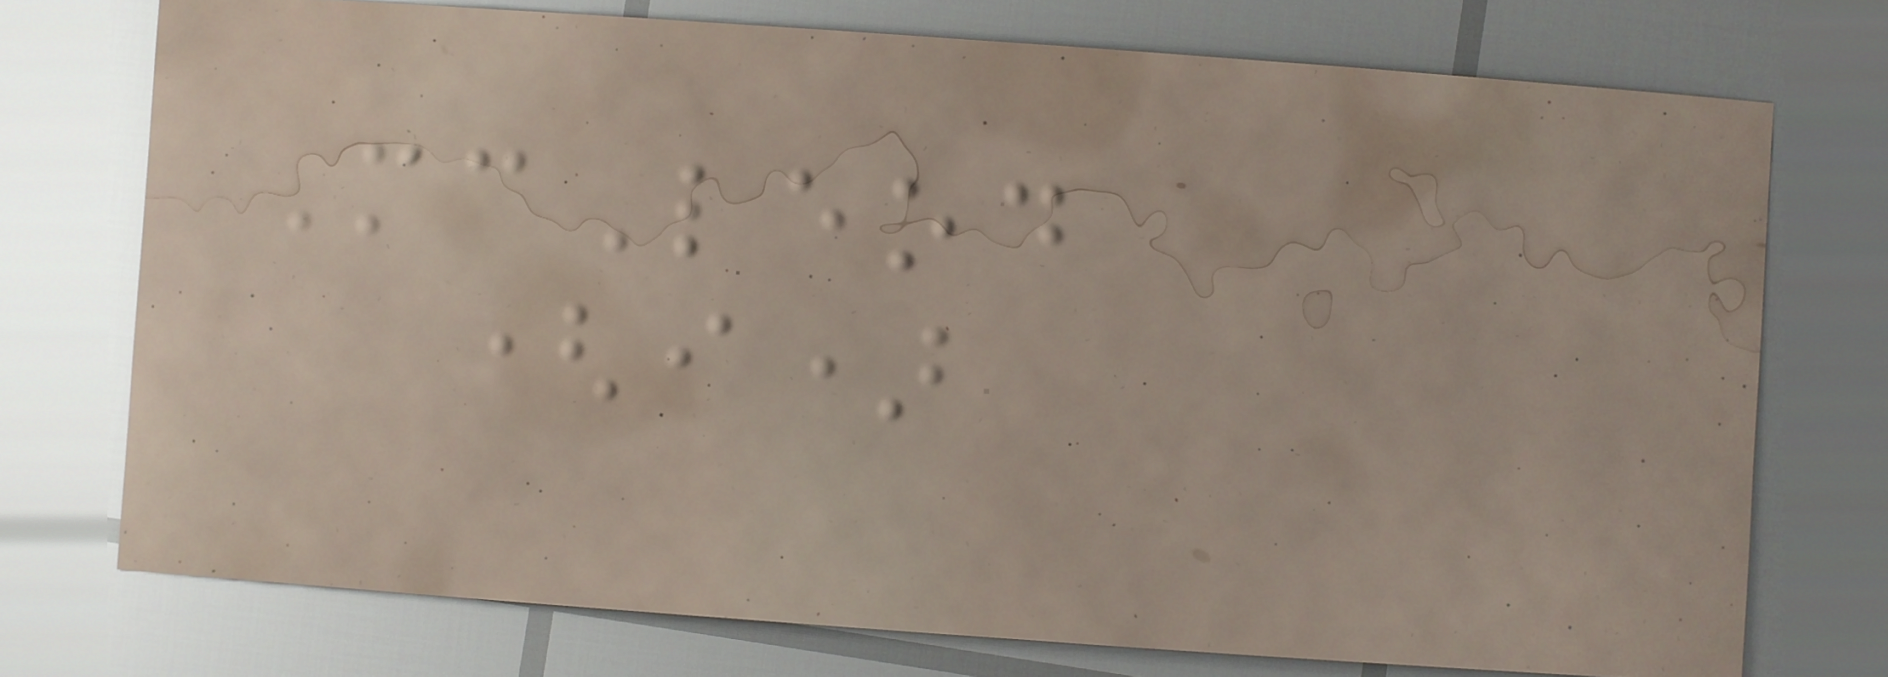McLeod
(i)
